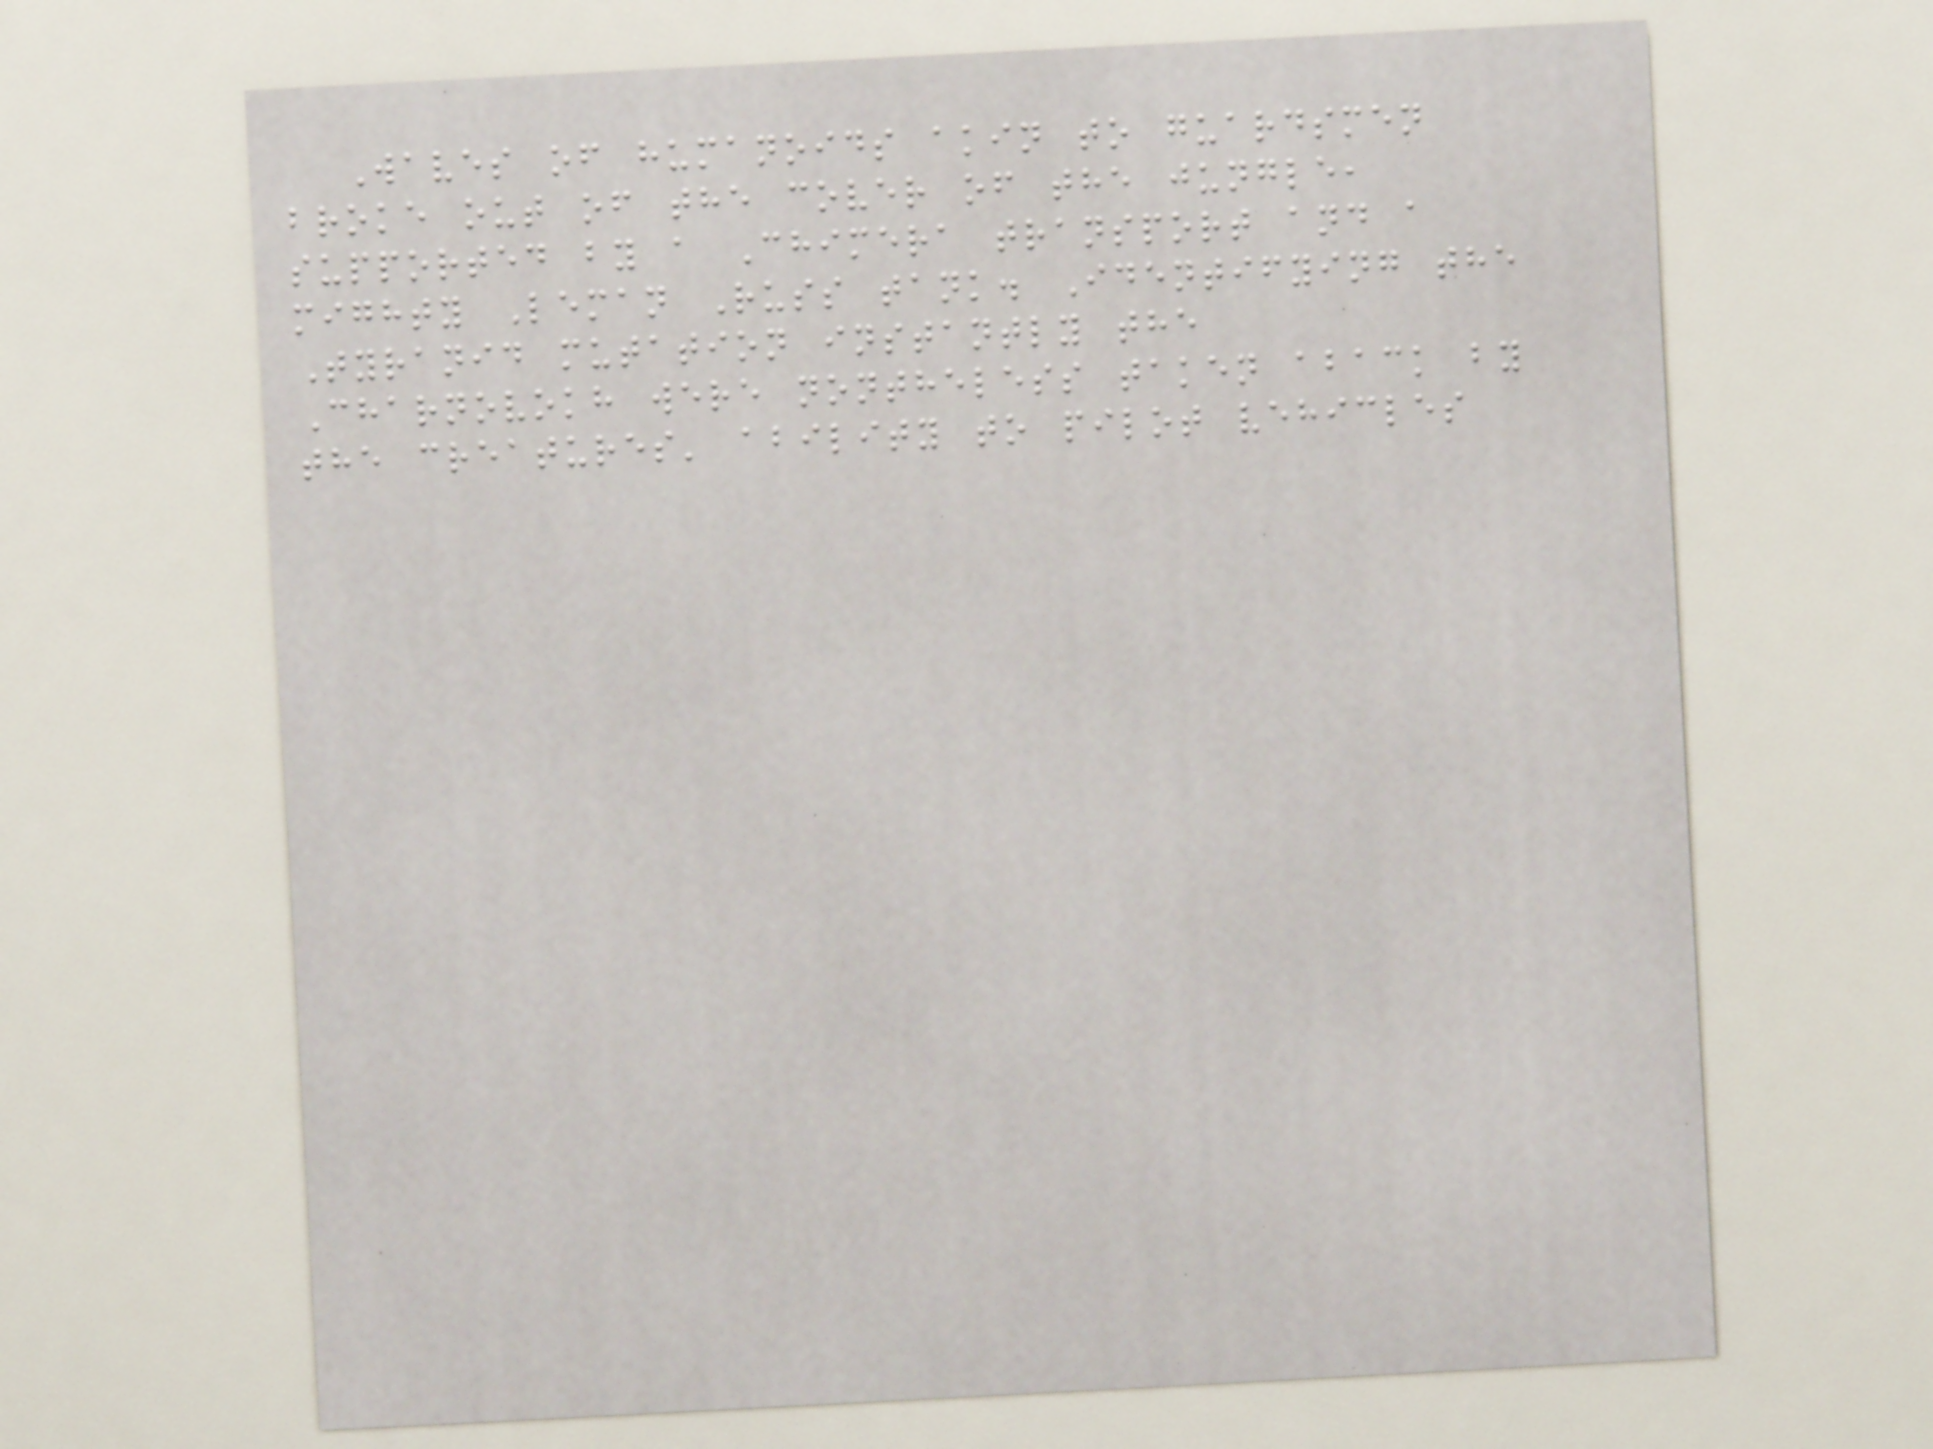Waves of humanoids akin to guardsmen
broke out of the cover of the jungle,
supported by a Chimera transport and a
mighty Leman Russ tank. Identifying the
Tyranid mutation instantly the
Charnovokh were nontheless taken aback by
the creatures' ability to pilot vehicles
